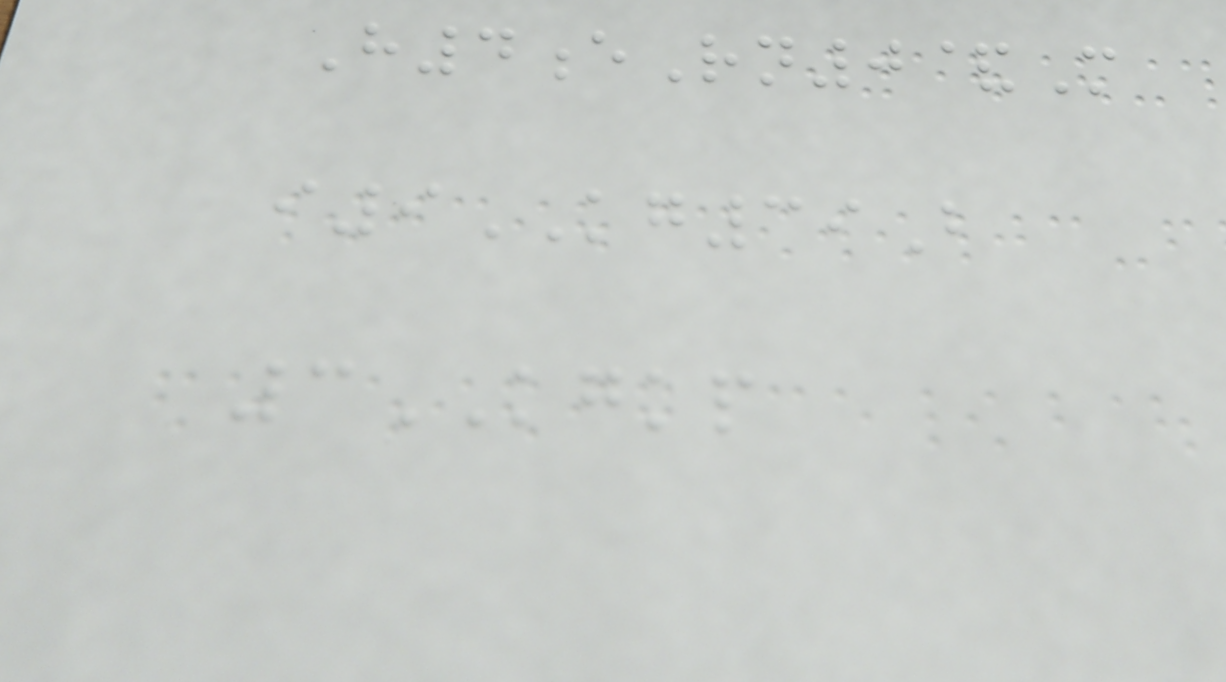H4eRn0&M
i9KG39B
3KGKP
